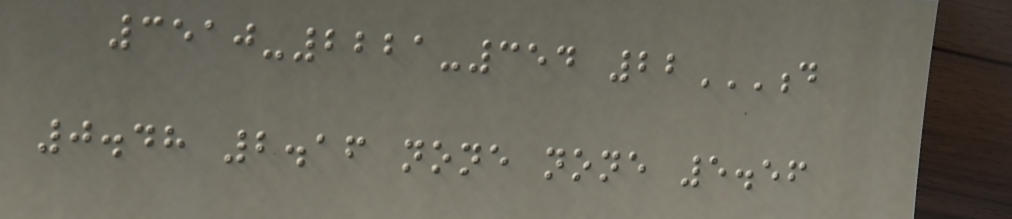3510-2221-354 22D
0.48 2.16 NONE NONE 5.56
